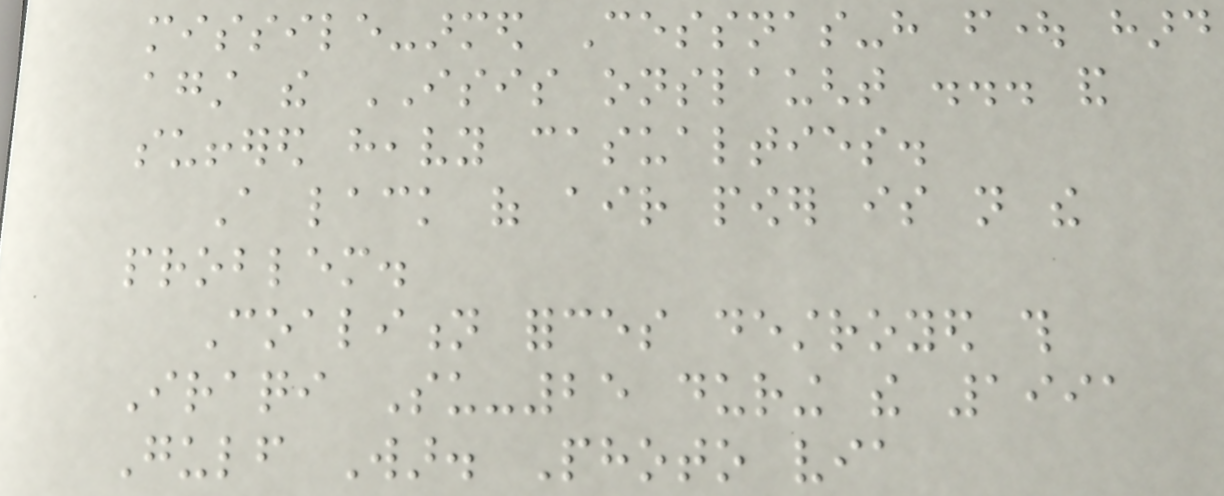missile-armed Cessnas-have fought hard
against the ISIS onslaught ... and
suffered heavy casualties.
A lack of air power is not the
problem.
Coalition forces destroyed this
Iraqi Su-25 during the 1991
Gulf War. Photo via
